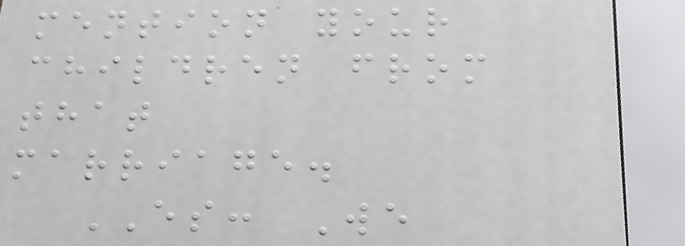mention your
children from
that
marriage.
ES: We
